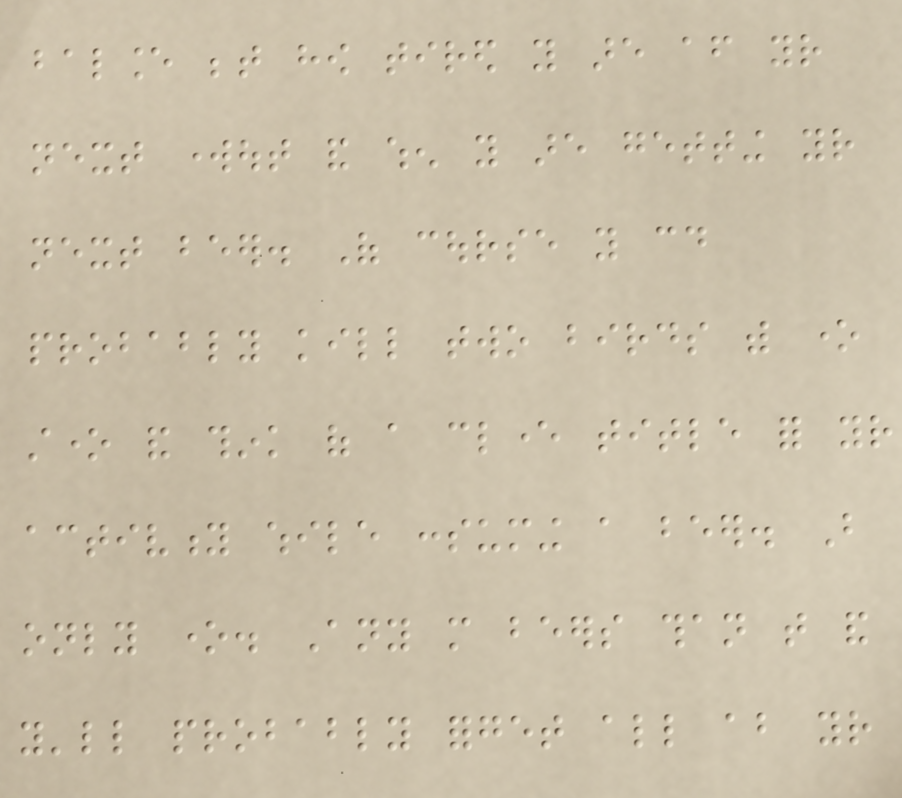balance between how tired you are after your
next workout and when you are getting your
next beer. Of course you could
probably kill two birds with one
stone and think of a clever title for your
activity while consuming a beer. But
only one. Any more beers than that and
you'll probably forget all about your
